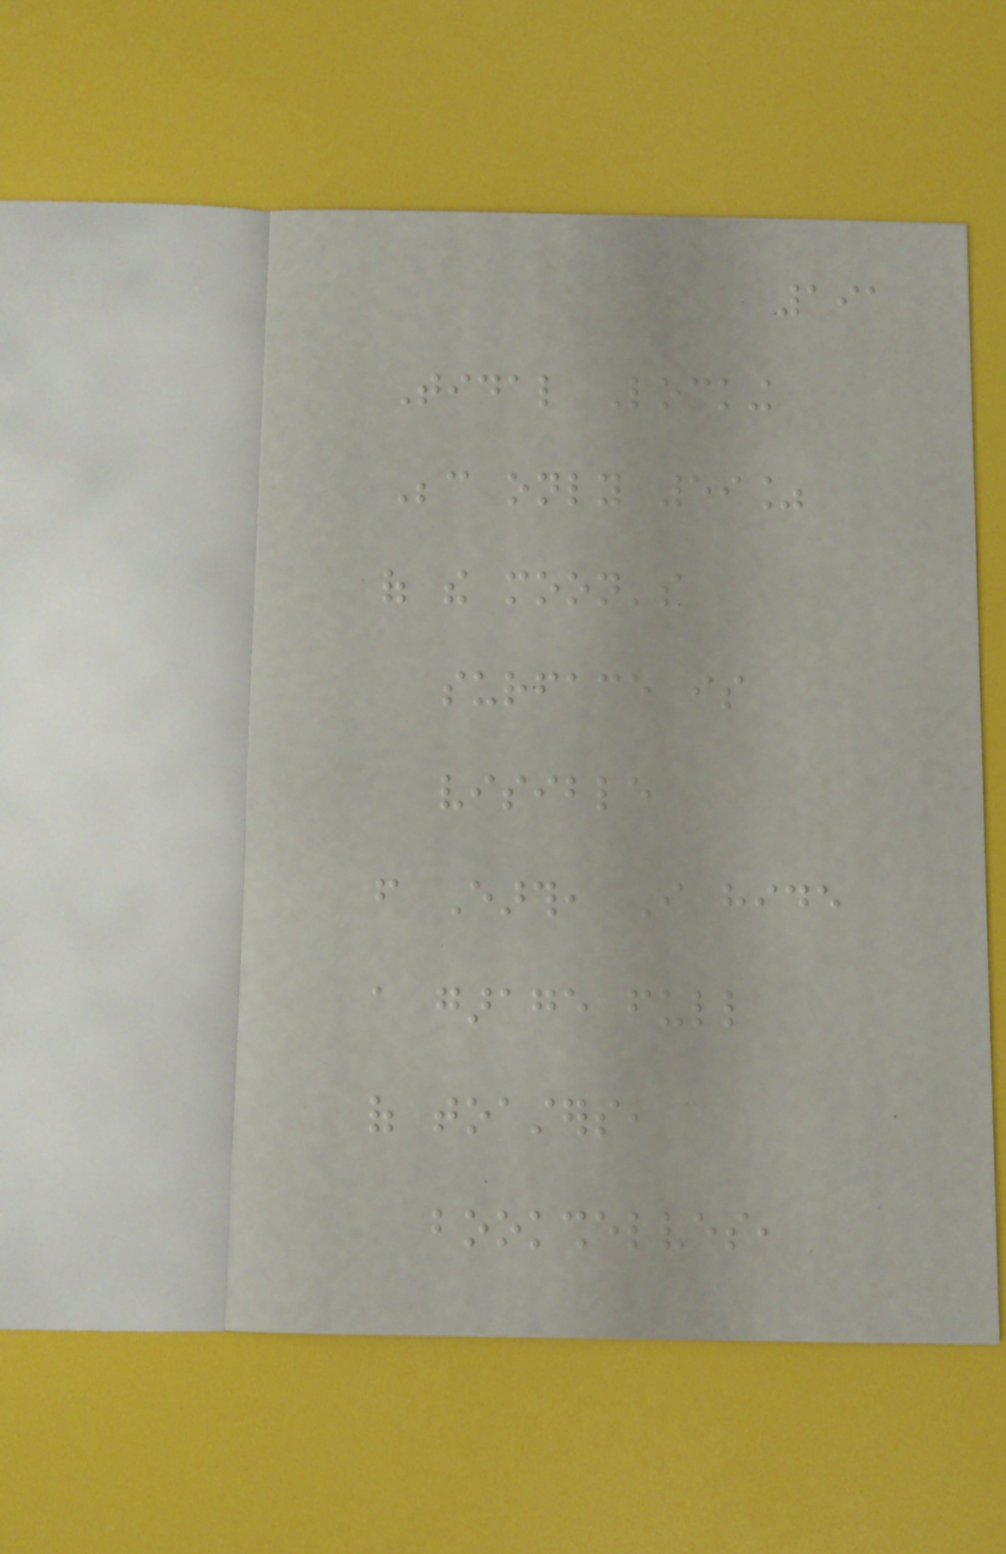191
Tidal Locking
Because only 59%
of the moon's
surface is
visible
from Earth, I hide
a garage full
of toasters,
bookshelves,
